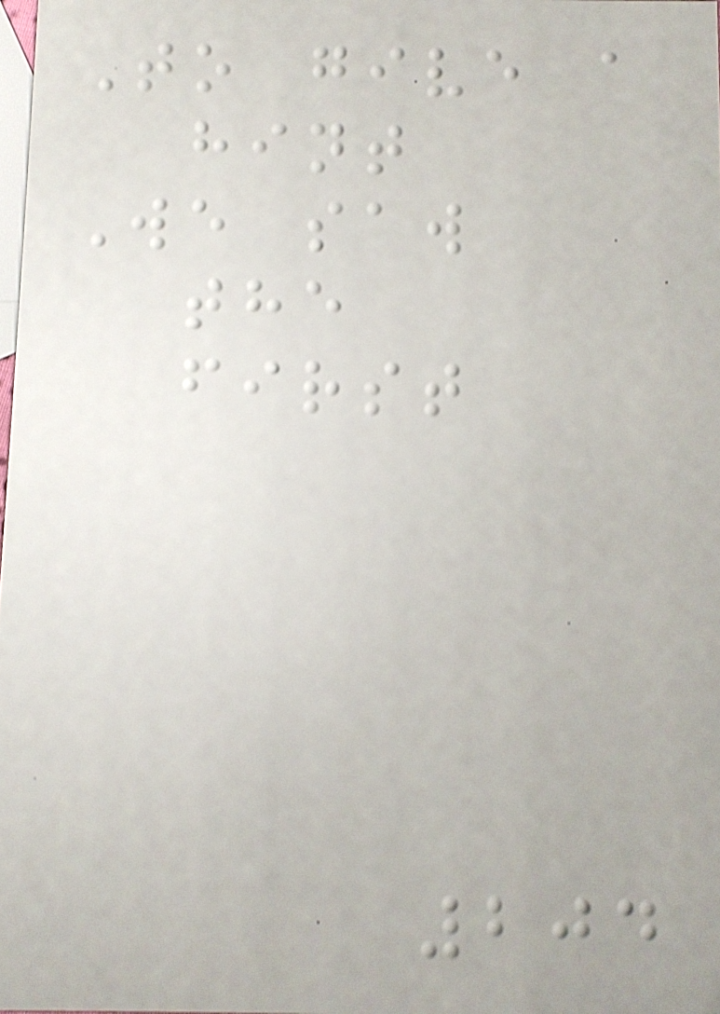To give a
hint
We saw
the
first
204
